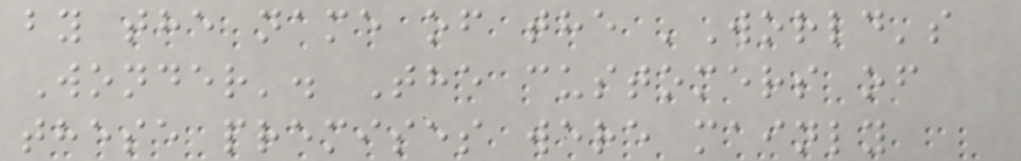by the name of the 'World's
Wonder'. The customers of
these premises were mainly
